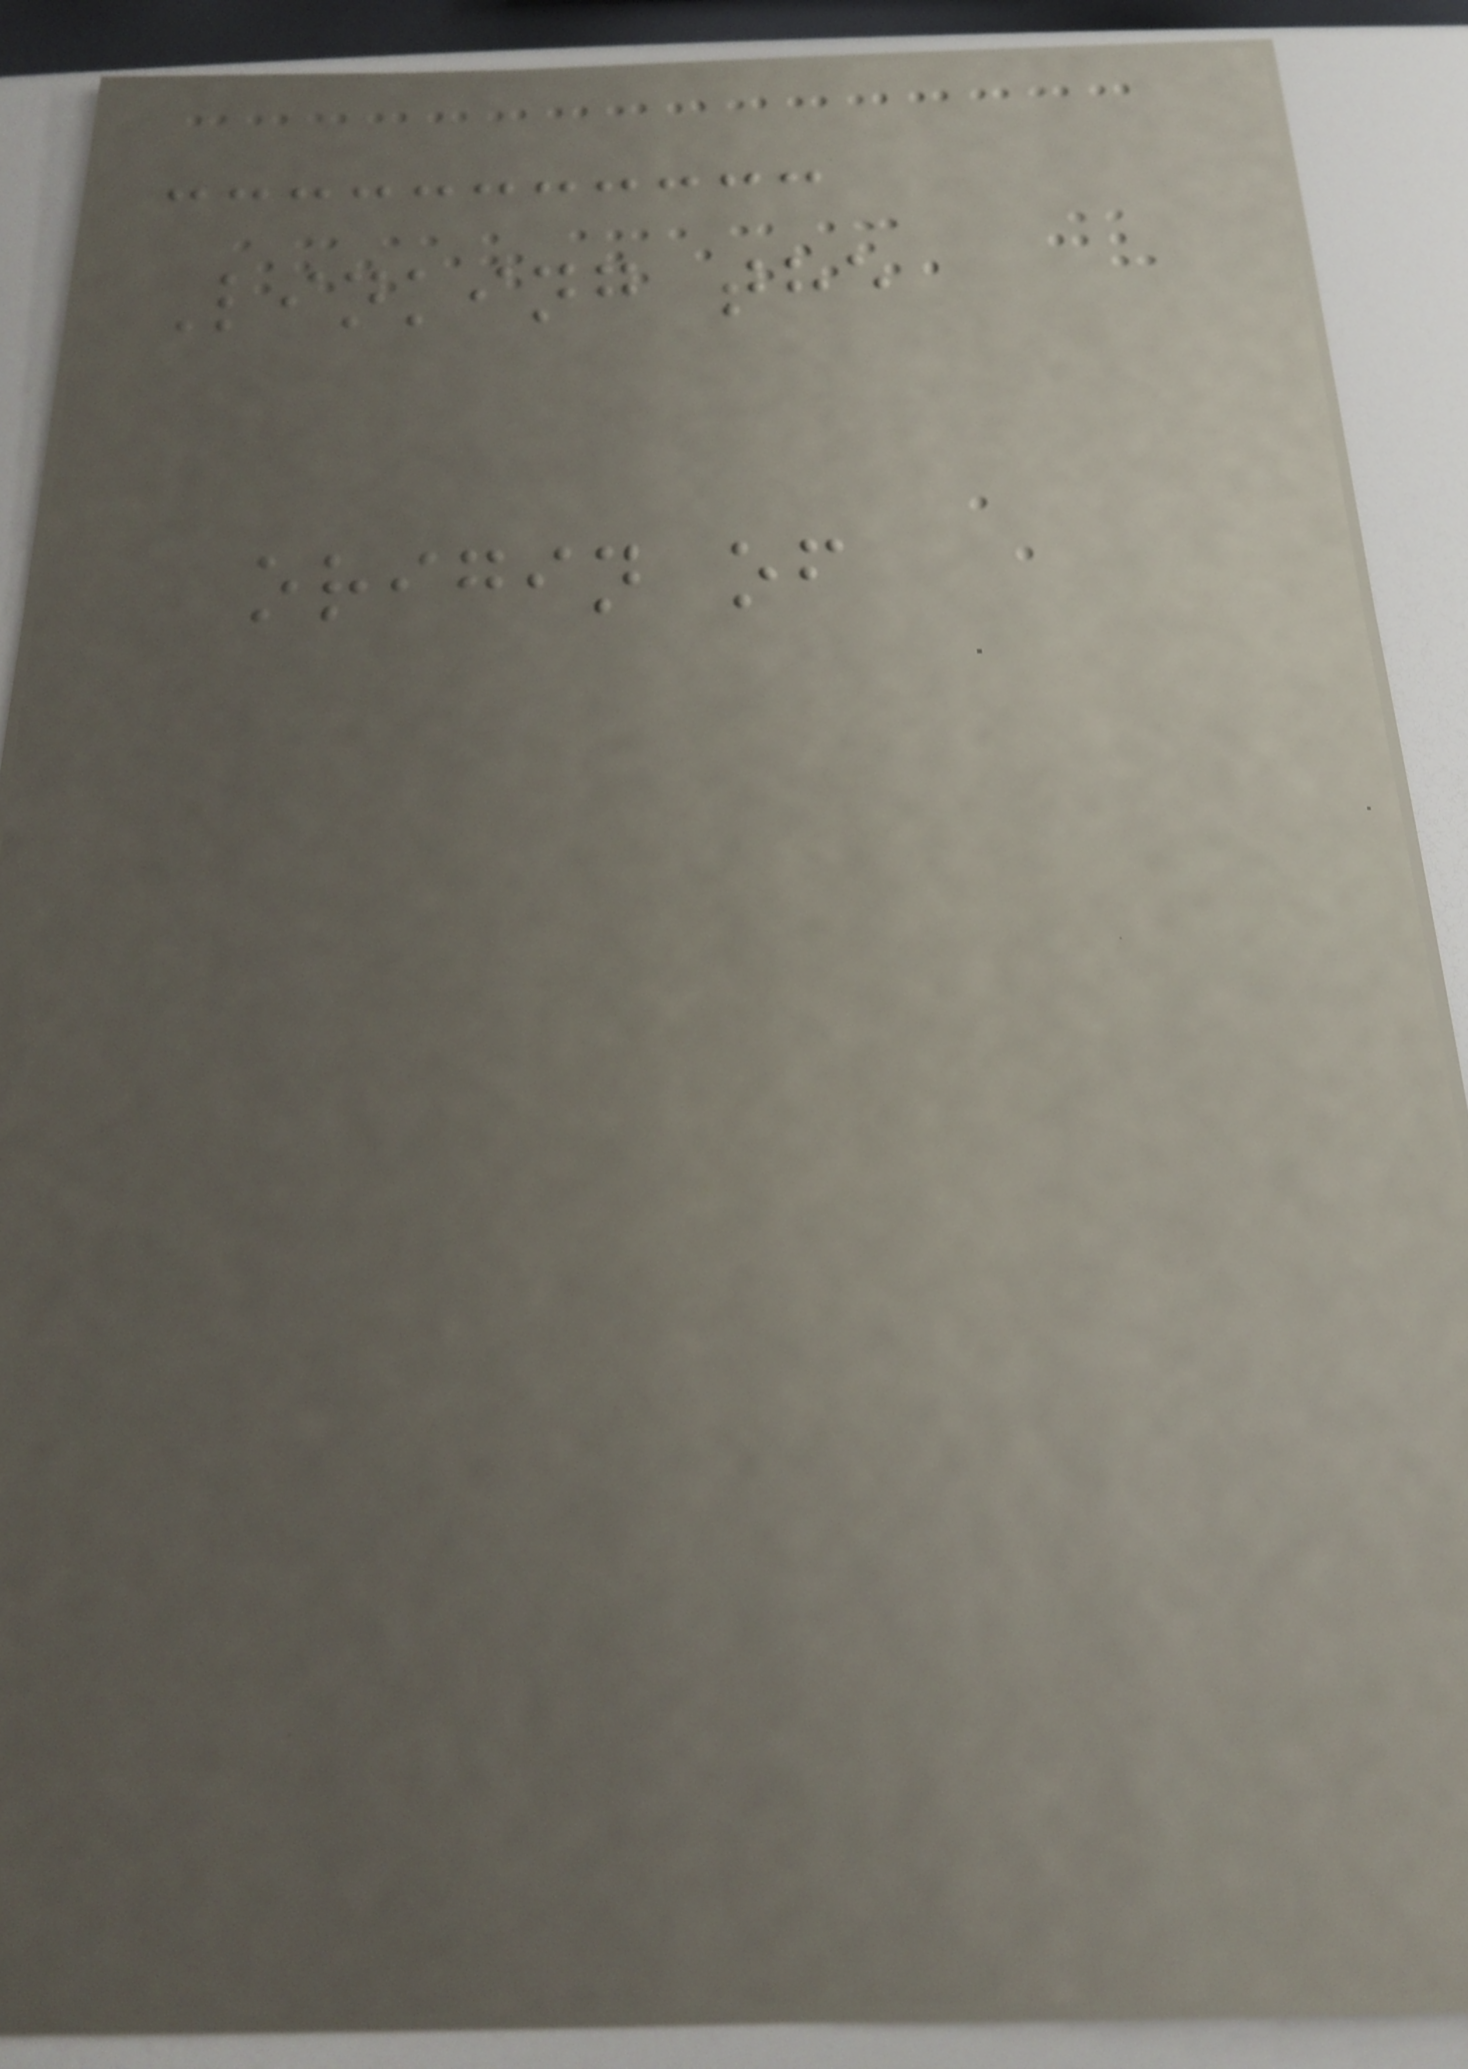Linking the
origin of
